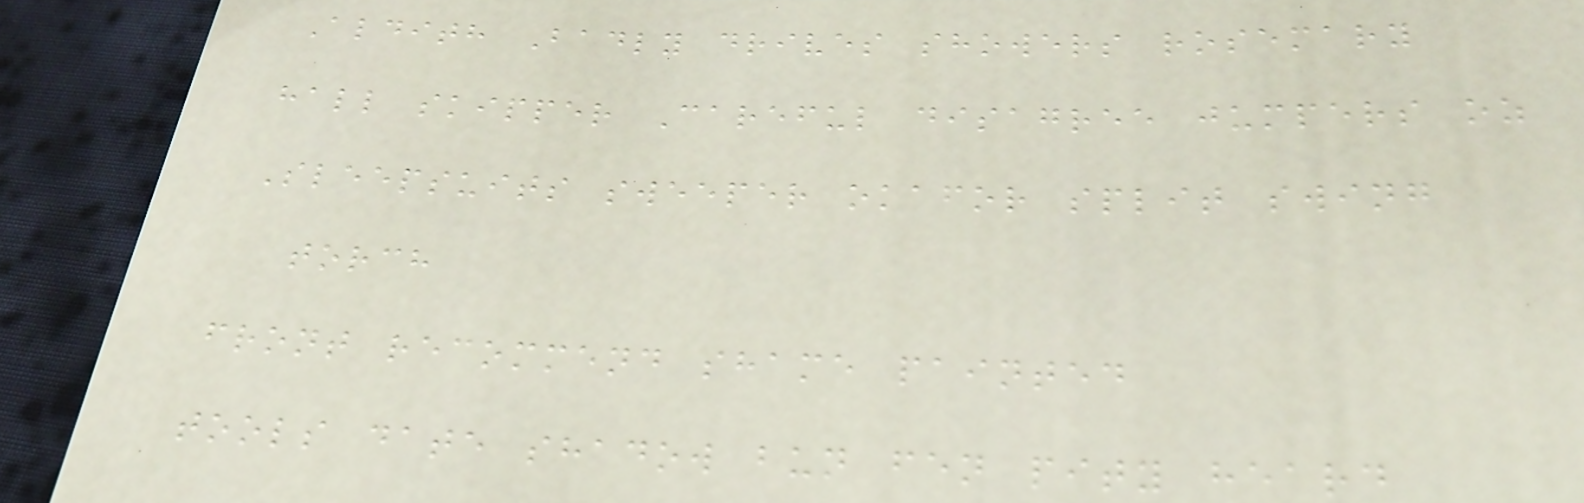Aldith Badly drives showers rosemary
hall skipper Careful disagree jumpers oz
Sleepsuits sweeper okafor split swing
torch
front recommend shame painted
tools date shadow bun fen pity heard
